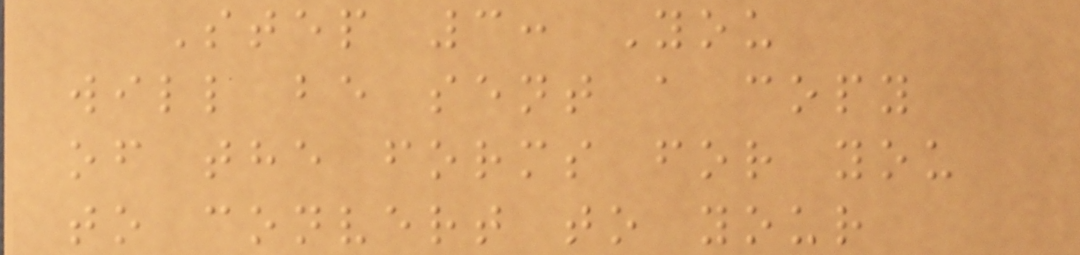Step 3: You
will be sent a copy
of the forms for you
to convert to your
